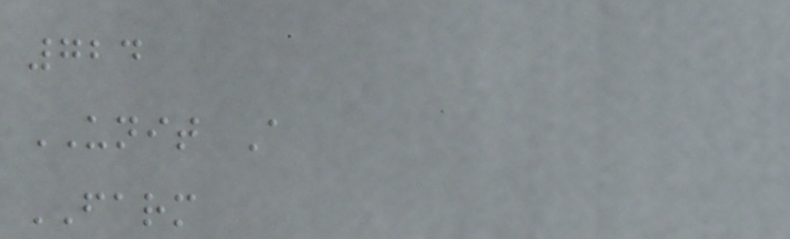724
UNIT A
FARM
